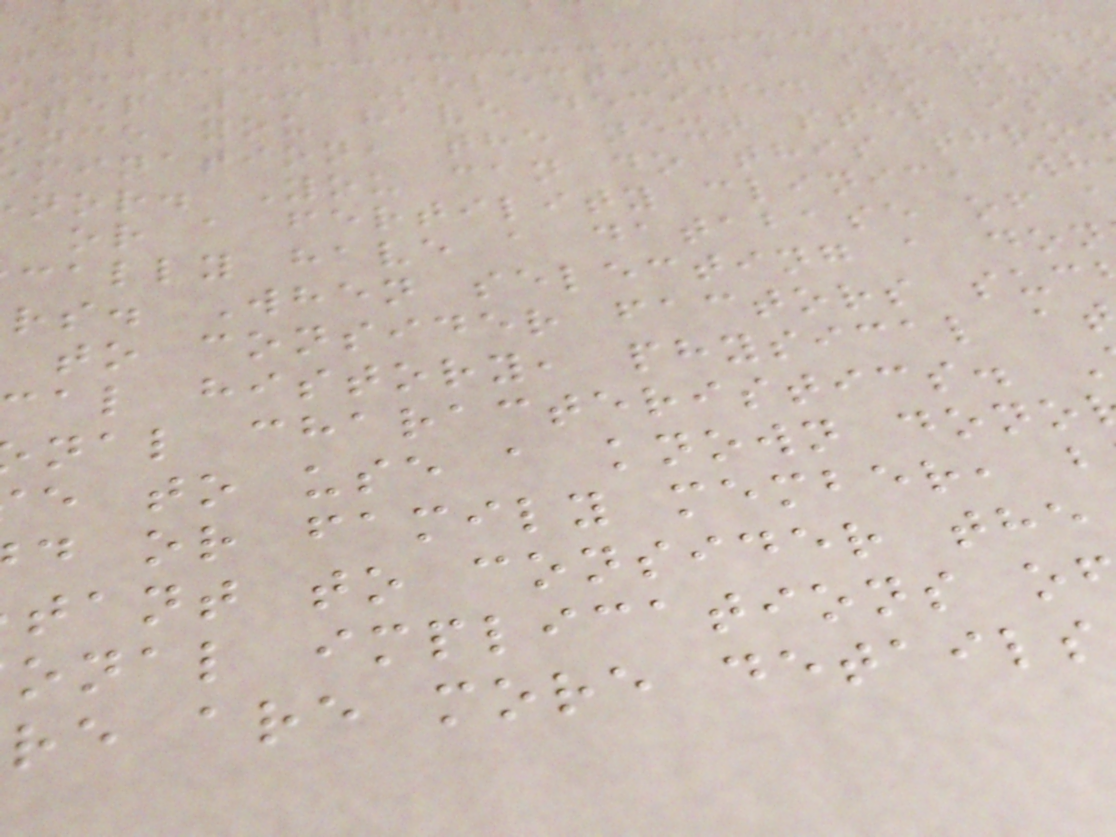rall health.
step 5: Selecting a sperm d
nce you have decided to purs
mination, the next step is
nor. You can do this throu
or a fertility clinic, wh
cally have a database of
rs. When selecting a don
to consider factors suc
al history, physical a
nal characteristics.
e to use a known dono
d or family member, b
tant to consider the
onal implications o
re are more details
